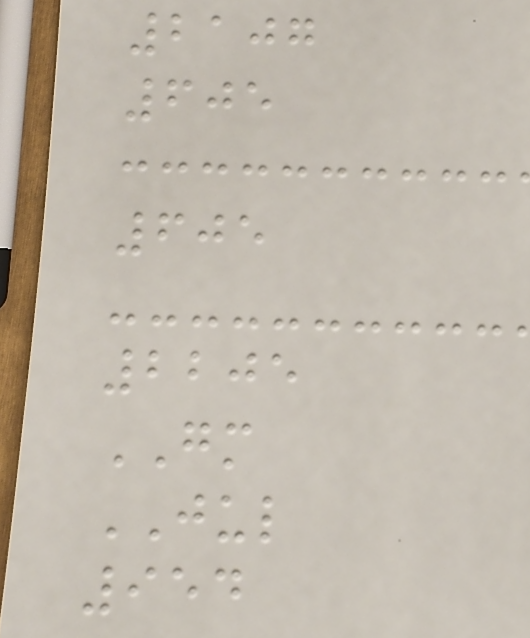2107
605
605
2205
GM
JUL
954
